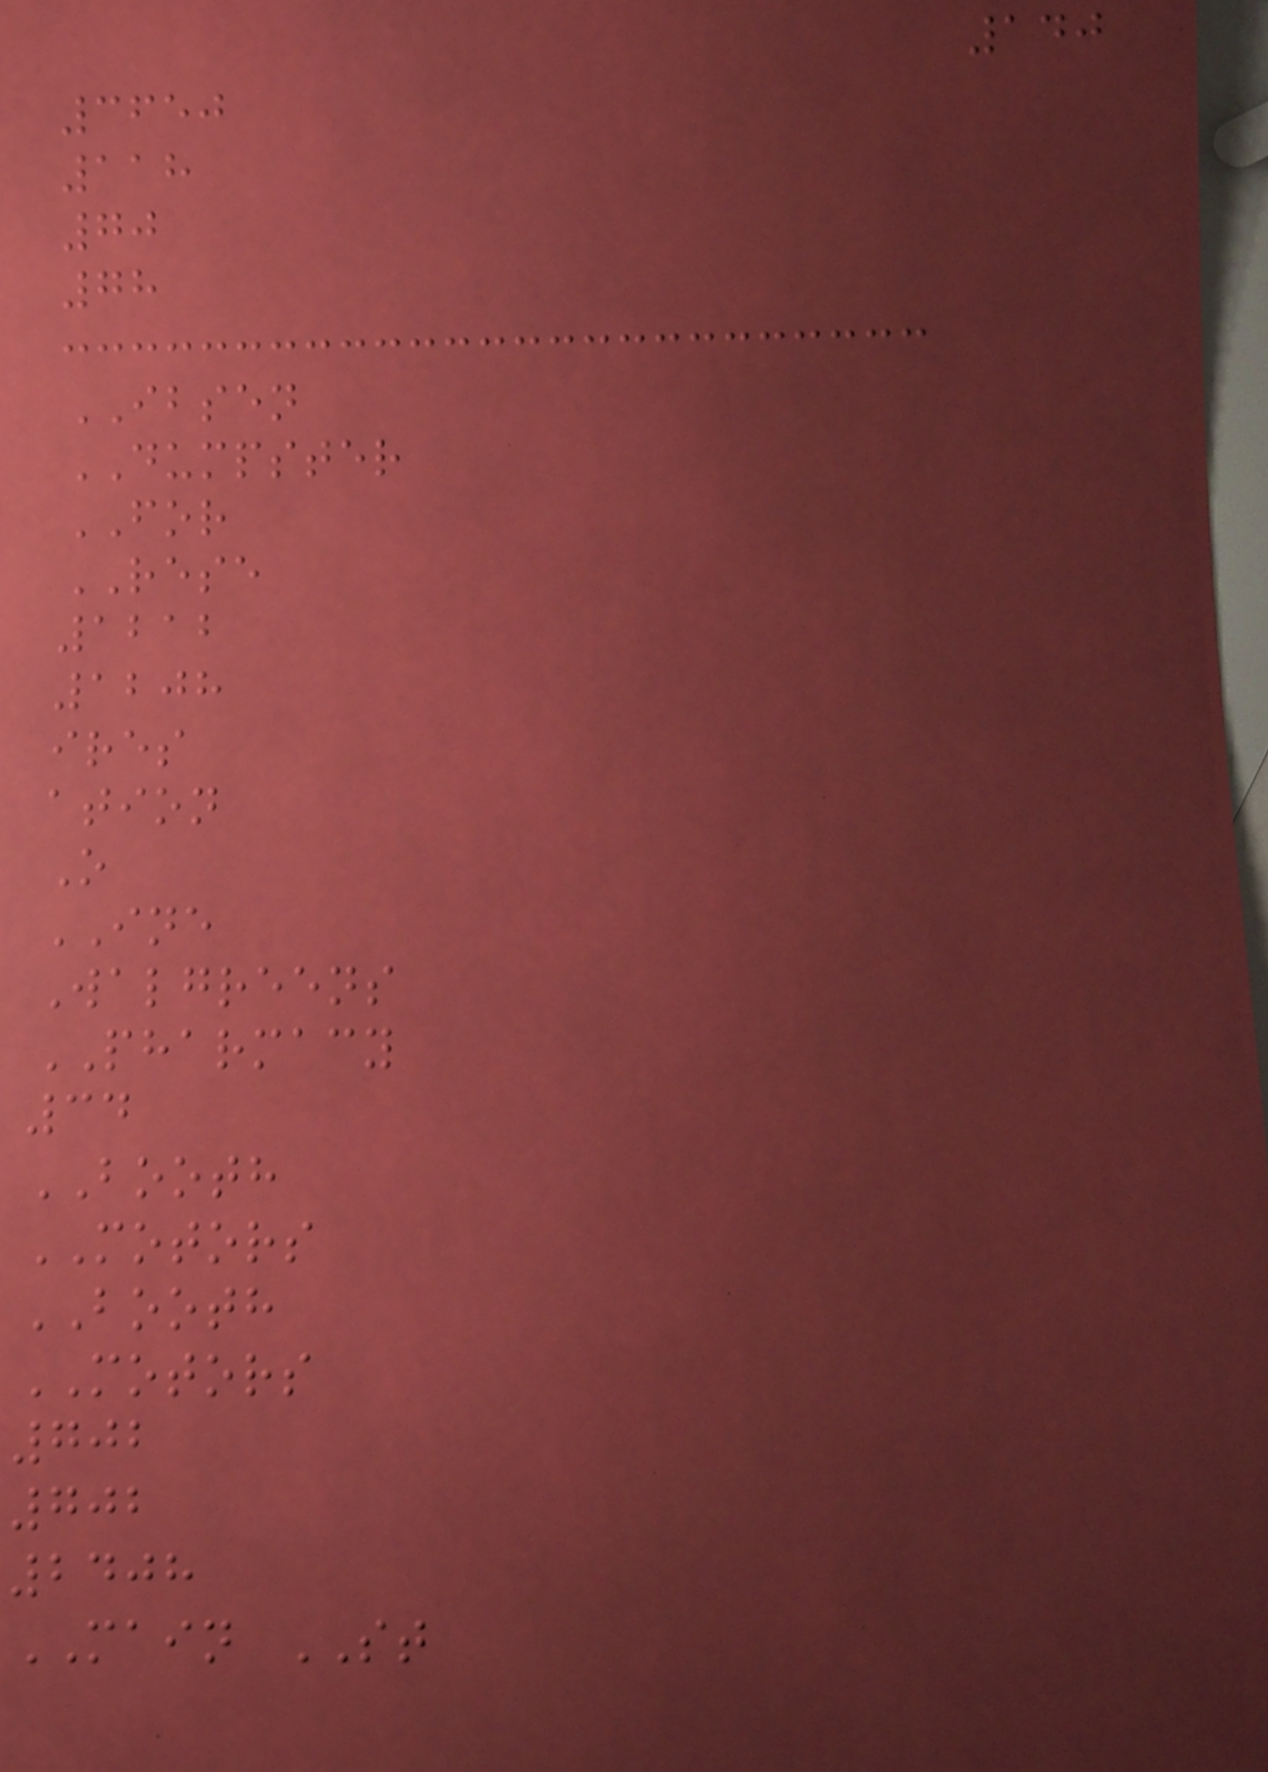140
3650
118
70
78
IBSEN
DUMPSTER
FOR
RESE
1212
1208
ires
ation
O
INE
Walgreens
PHARMACY
34
BOOTH
MOTORS
BOOTH
MOTORS
702
702
2408
MAIN ST
